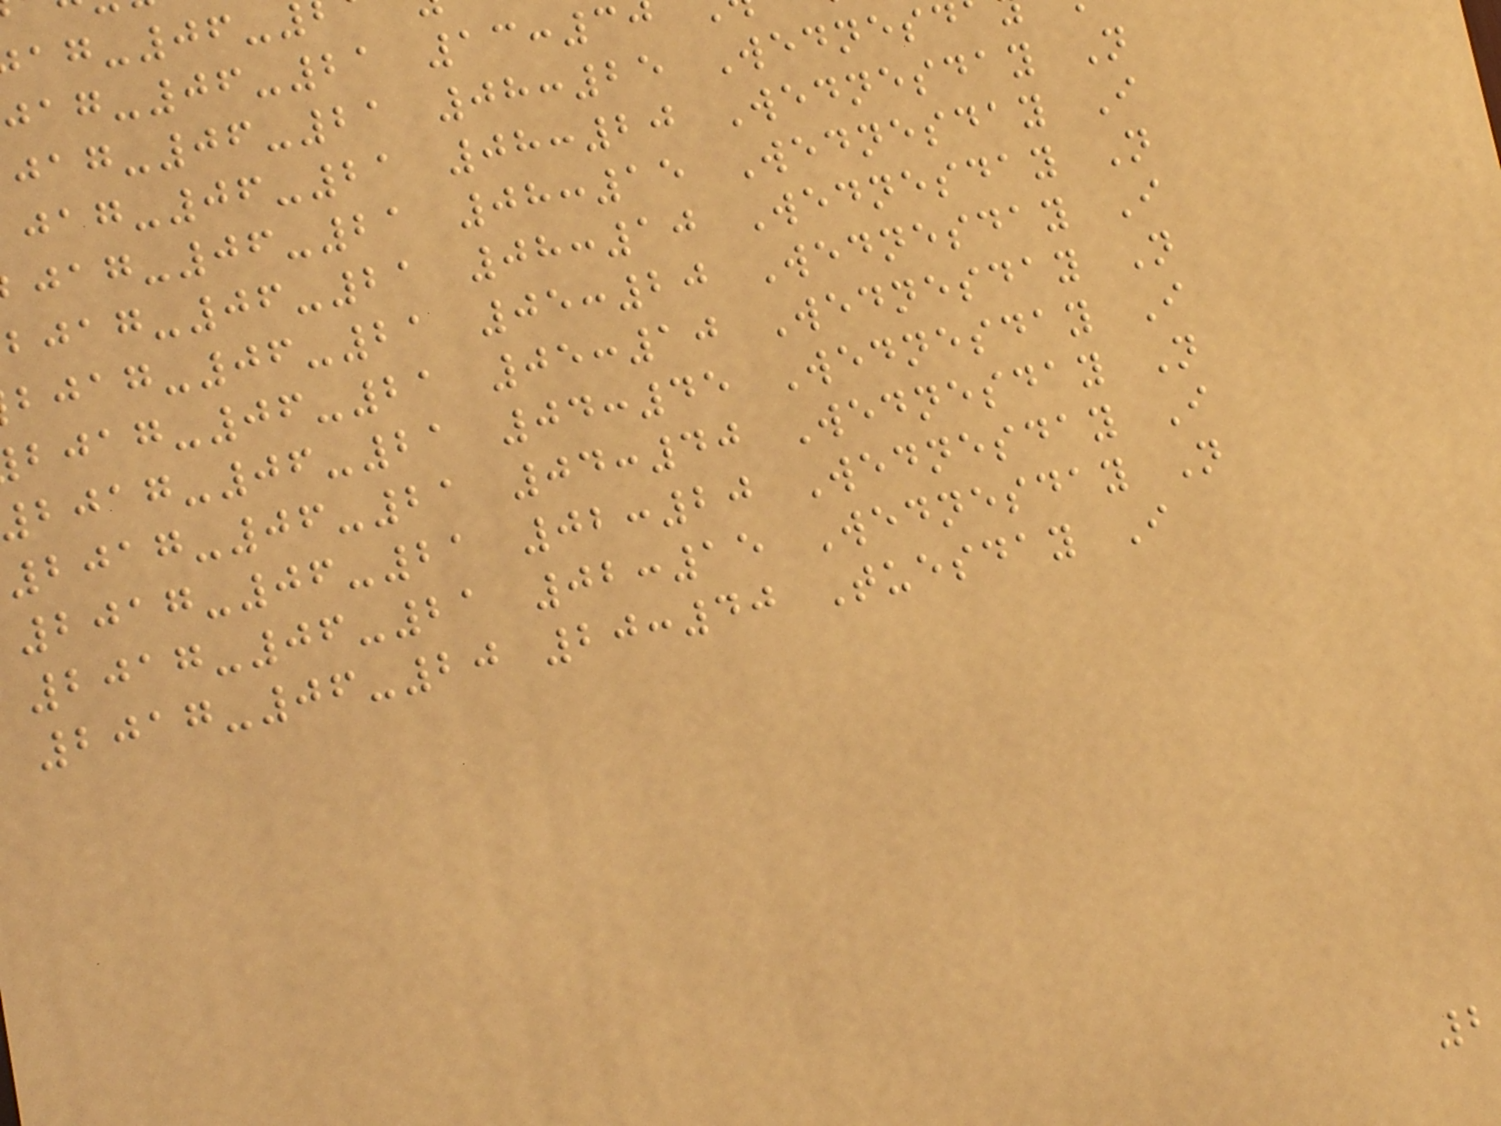-06-21 13:3
-06-21 08:25 Wednesd
-06-21 08:20 Wednesday N
-06-21 08:15 Wednesday I
-06-21 08:10 Wednesday N
-06-21 05:20 Wednesday I
-06-21 05:10 Wednesday N
-06-21 04:45 Wednesday I
2017-06-21 04:40 Wednesday N
2017-06-21 02:20 Wednesday I
2017-06-21 02:15 Wednesday N
2017-06-20 20:40 Tuesday I
